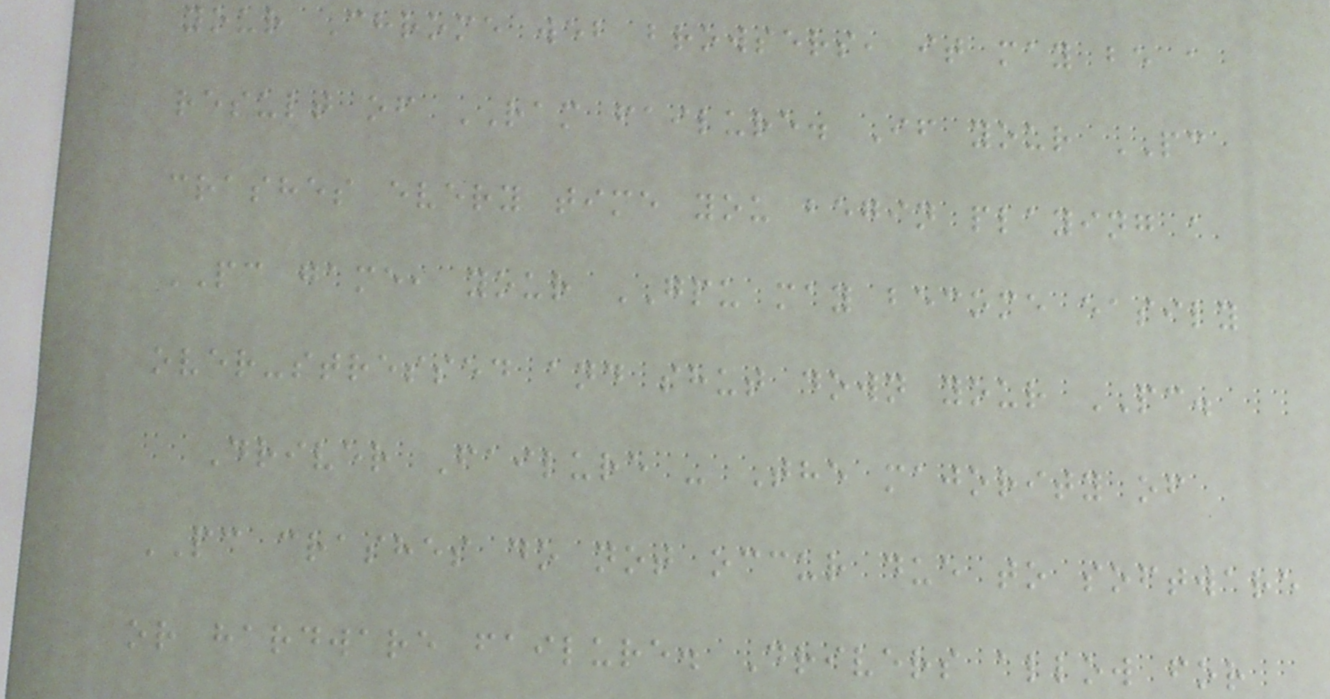your Chrome web browsers, it may be a
result of RAM failure. If your PC
crashes every time you begin playing a
PC game, your GPU may become easily
over-stressed and shut down your PC.
Driver Failure - The majority of
PC crashes do not occur due to software
or hardware failure. Drivers allow for
